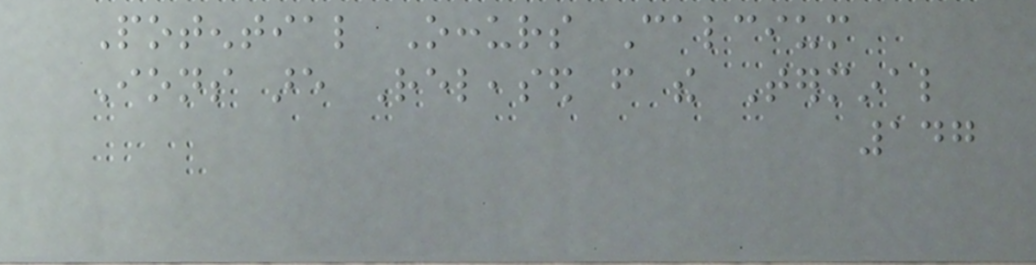Potential Occurs Calcium
Ions are Released from the Terminal
147
